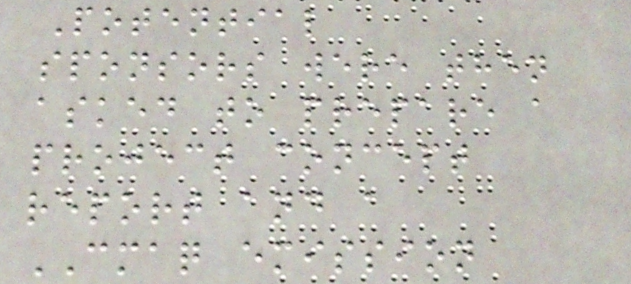Potential
sponsors were then
asked to prepare a
project concept
report and a
CMAQ emission
